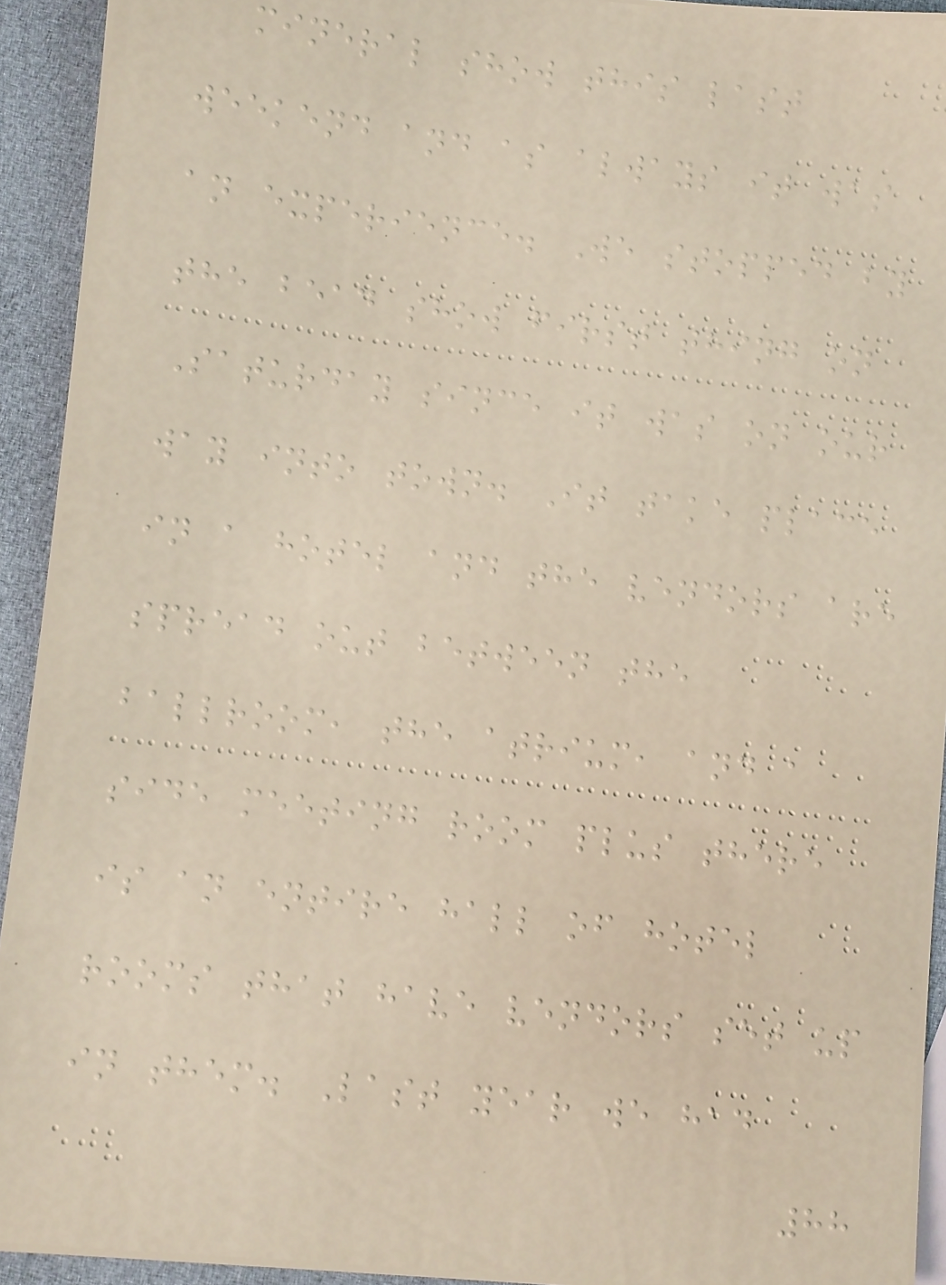mineral show this last
weekend and as always it was
an experience. We stopped by
the bead show first thing on
Saturday since it was on our
way into town. It take place
in a hotel and the vendors are
spread out between the
ballroom, the atrium, and a
side meeting room plus there
is an entire hall of hotel
rooms that have vendors set up
in them. Last year we had
88
